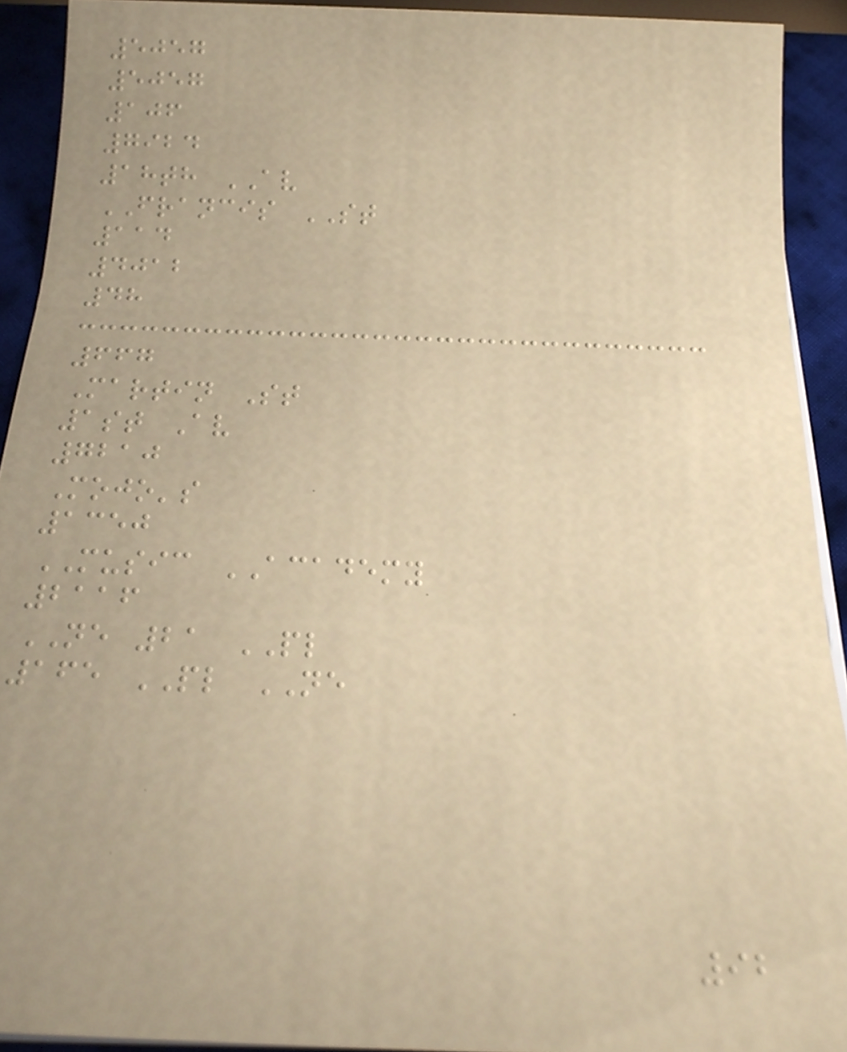5057
5057
106
7924
18th AV
FRANCIS ST
114
4012
48
667
Martin St
1st Av
7210
Mojo's
1350
MUSIC ACADEMY
2116
NE 21 PL
165 PL NE
92
